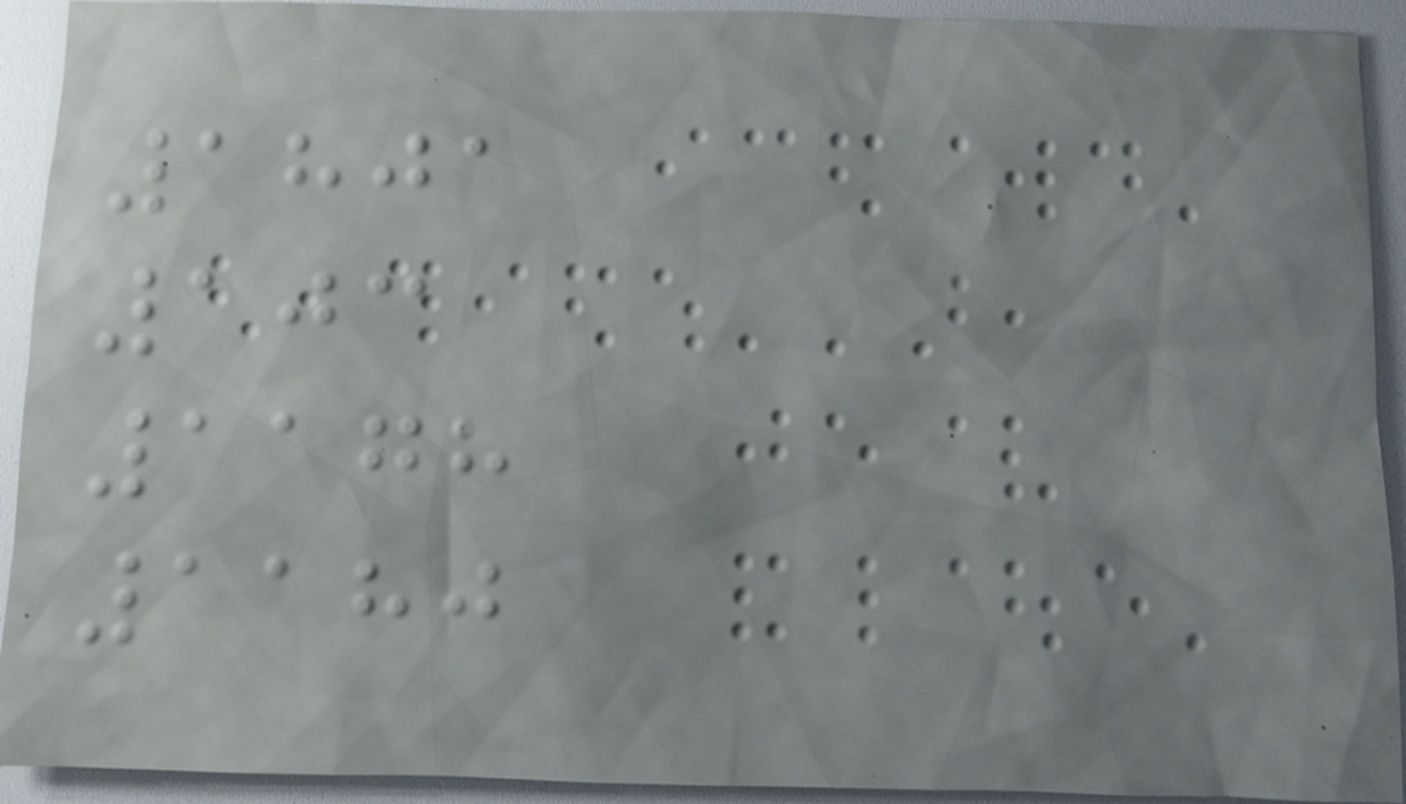1801
103
1178
1180
